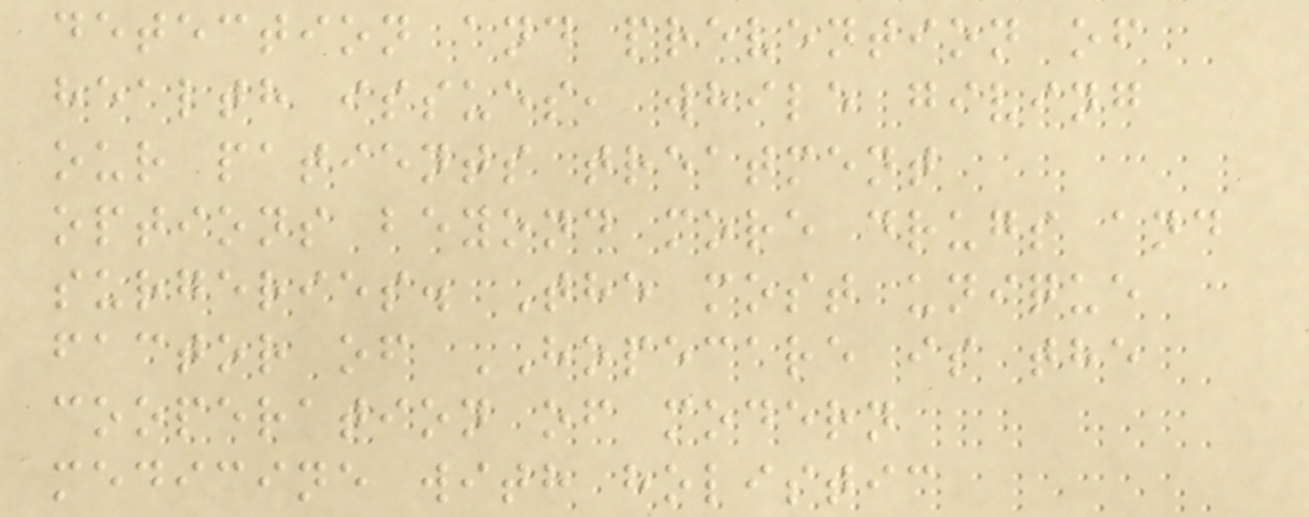detection and prevention of
health issues, while giving
our patients treatment
options beyond more drugs and
surgeries. The most unique
factor of HOPECARE is the
cooperation of modern
medicine with holistic
